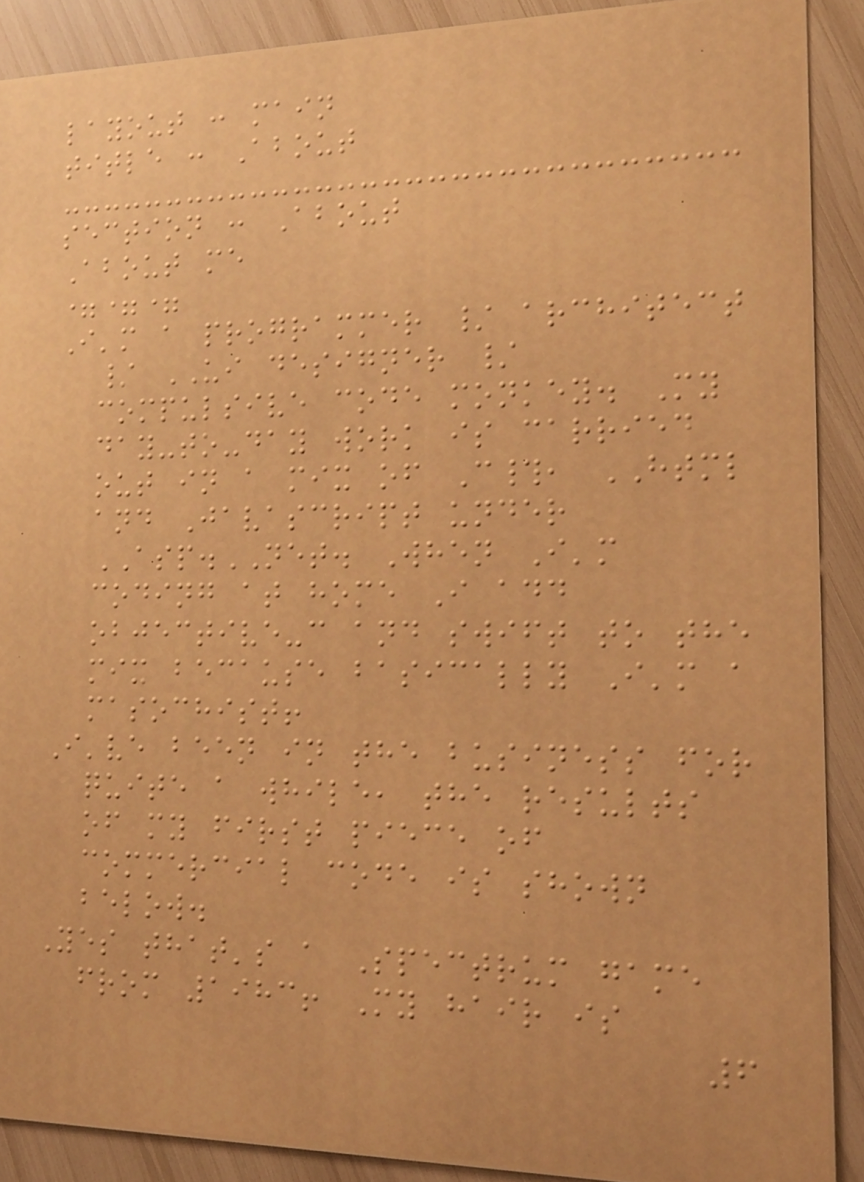layout : main
title : About
section : About
About me
===
I'm a programmer / architect
/ UI designer /
compulsive code monkey. My
day-to-day work is carried
out in a mix of C#, HTML
and Javascript under
ASP.NET. When I'm
coding at home I add
objective-c and swift to the
mix because basically I'm a
masochist!
I've been in the business for
quite a while, the results
of my first piece of
commercial code is shown
below.
Yes that's a Spectrum game
from 1983! My hair is
6
